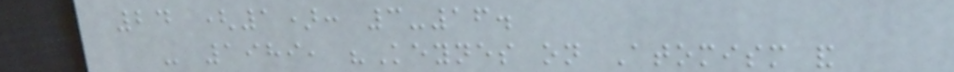24 (1): 3-16.
- 1989, "Keynes on Atomism and
